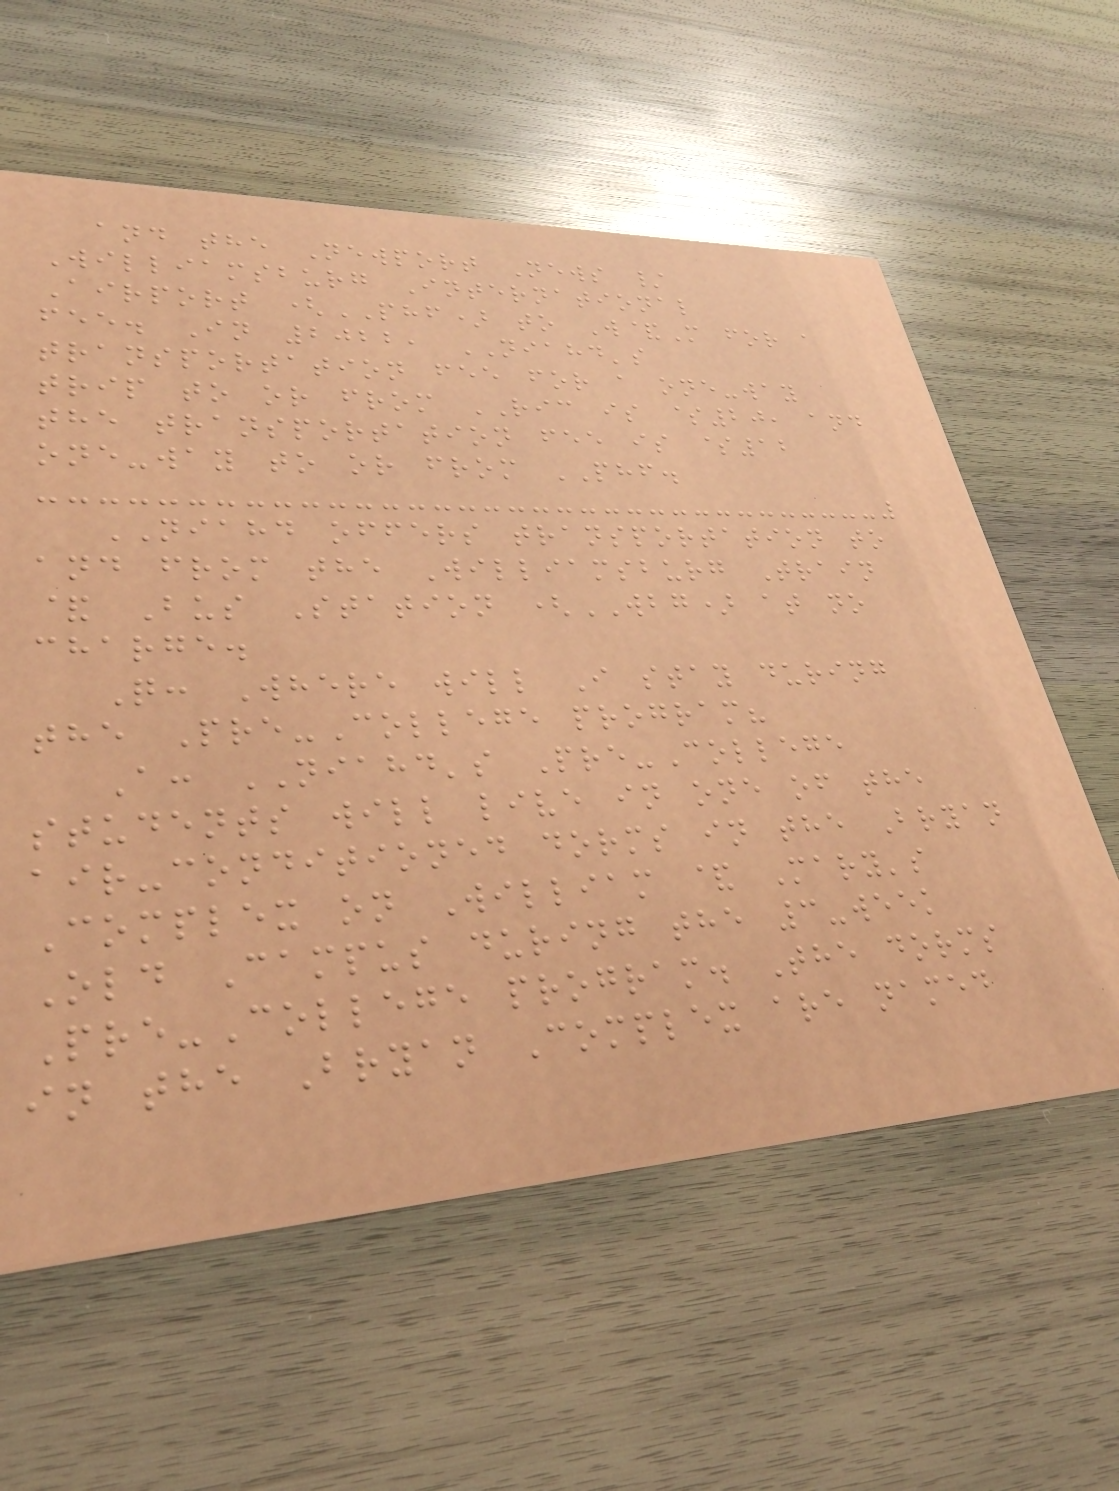and the Newport News /
Williamsburg International
Airport (PHF) to W&M for a
fee. In 2022, NIAHD's
transportation fee for a one-way
trip to or from RIC is $20, and
the transportation fee is $12
one-way to or from PHF.
NIAHD offers transportation to
and from the Williamsburg Train
& Bus Station (WBG) at no
charge.
Q: Where will I stay during
the Pre-College program?
A: NIAHD's Pre-College
students will live in one of the
air-conditioned dorms in the Bryan
Complex on William & Mary's
Old Campus during the 3-week
Pre-College program. The dorms
in the Bryan Complex are named
